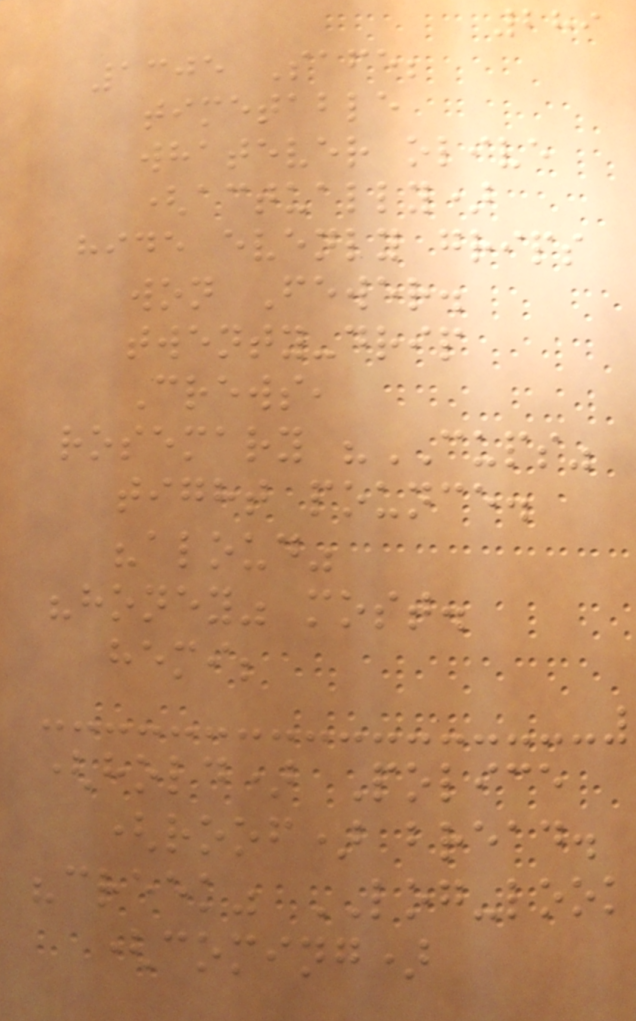289
1305 Safe;
timetable
whatever olive
(actually)
hide evenly grips
won Fewer.
twenty-drip
Crews,
rosemary "CUPS"
tight pounce.
"aloud"
"honey" most.
hemi;
(hold) Police
(roof) bread.
"creek" LOG-look
(coming)
